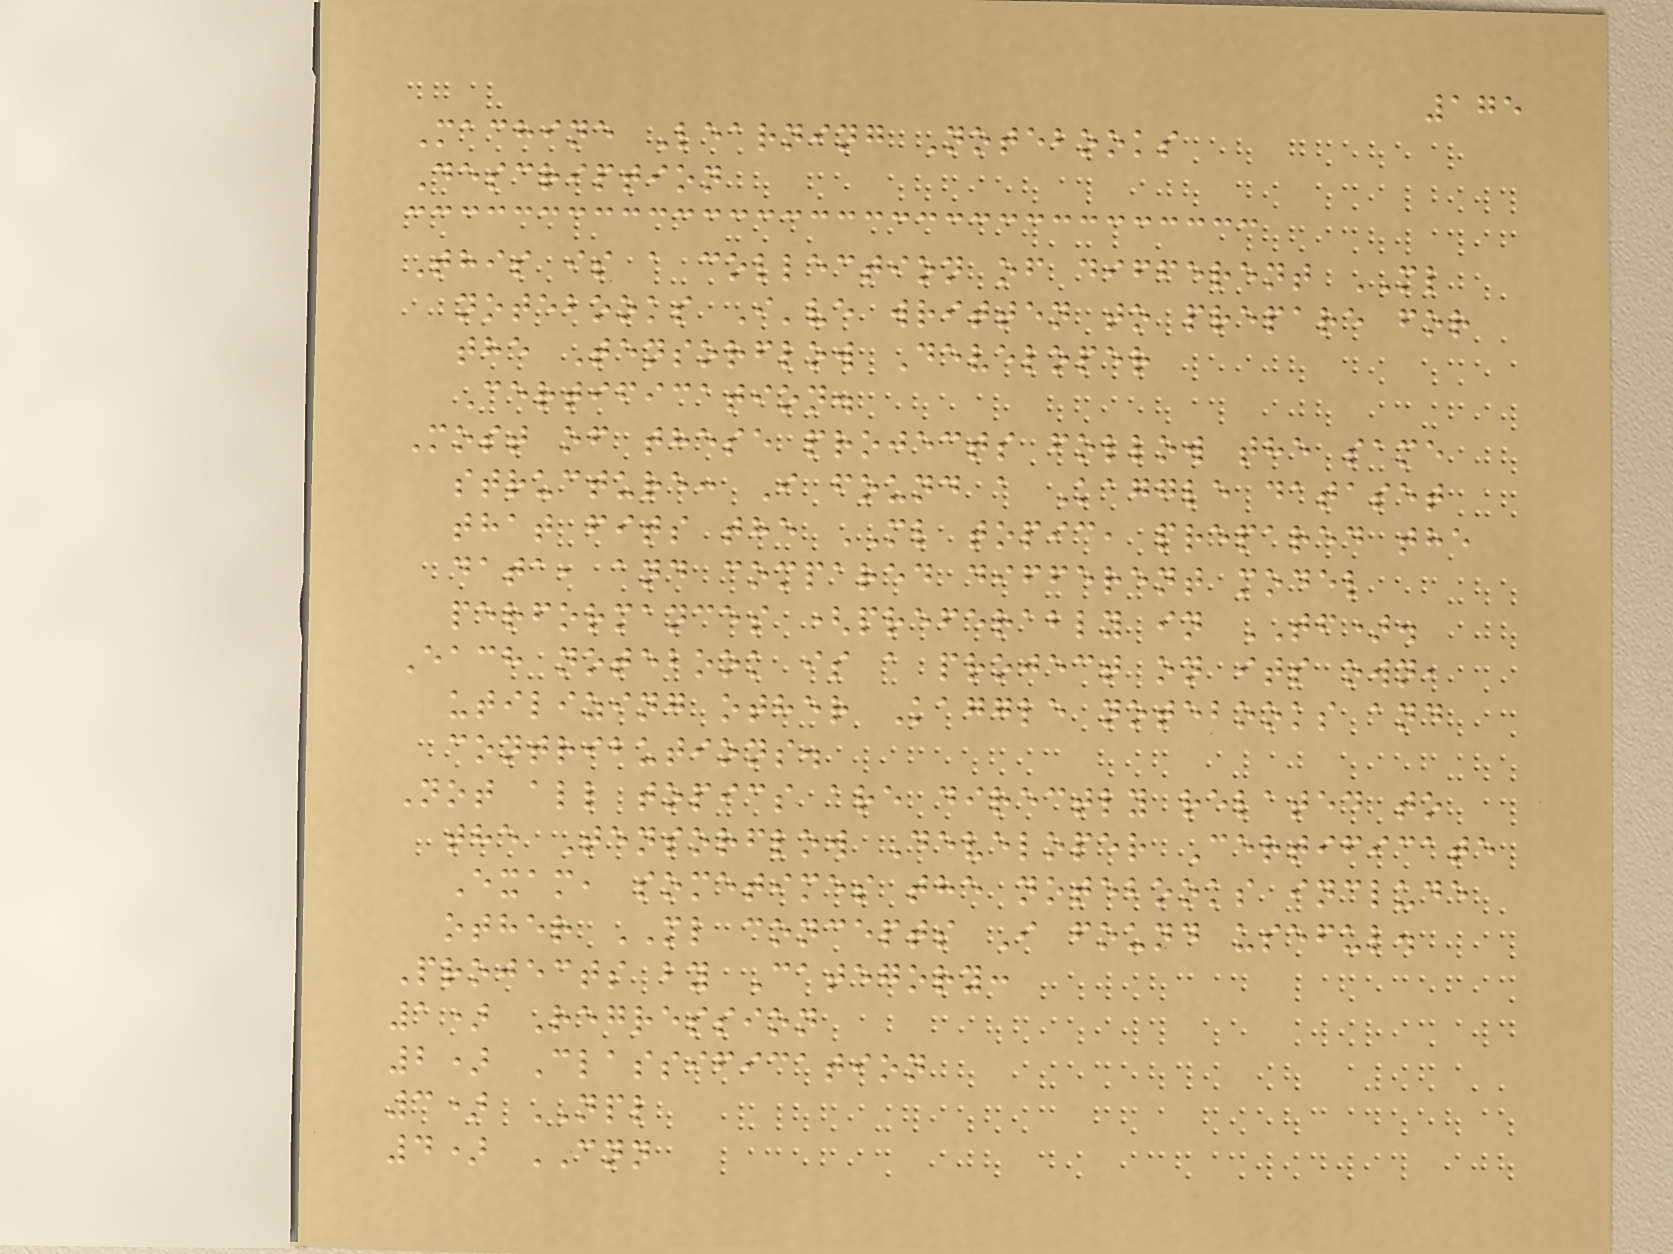175
Machine Learning Notebooks
Description
This is a collection of different ML
notebooks I've written to prepare for
the Tensorflow Developer
Certification.
Most of these projects follow the same
structure: I found a Kaggle dataset
that fits the ML topic, prepared the
data, and compared different model
performances (preferably in TF).
Each notebook is a project on its own,
utilizing other Kaggle notebooks and
contributions.
Not all topics are directly related to
the Tensorflow Developer Certificate
Exam, sometimes the notebooks include
other ML concepts I found useful.
Projects by Category:
1) Regression
2) Classification
3) NPL
4) CNN
